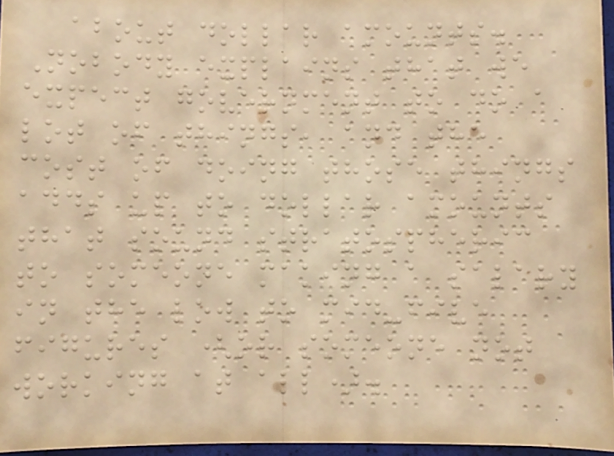about dollar amounts.
Nobody explains that we
expect government to do a
lot of things, and the
cost of doing those things
adds up to dollar amounts
that sound stratospheric
to someone making a salary
in the low to mid-five
figures (or someone not
working at all).
